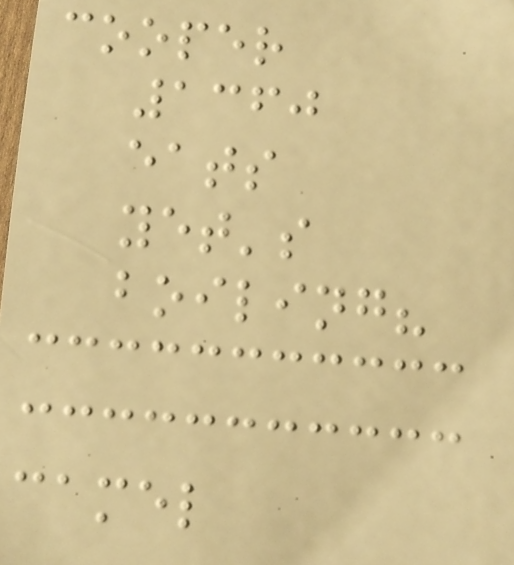cooper
1360
eats
yet's
boiling?
camel
